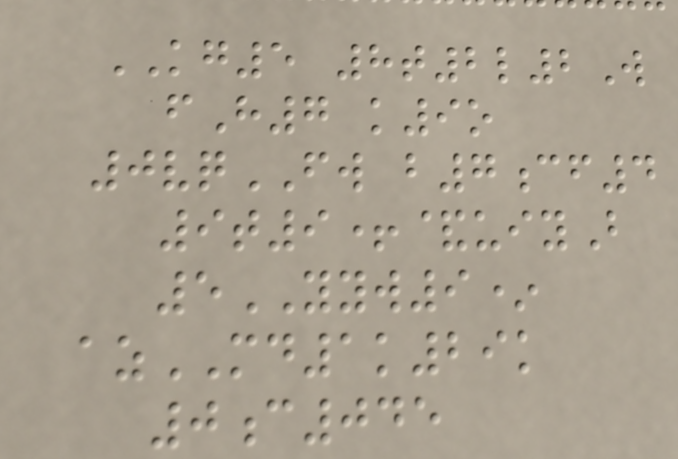KG5 8t2l2W
fH7 k9o
0vqFW b7cf4
9t9+&uiyB
5YYW9*
azMD1k29k
0c045
